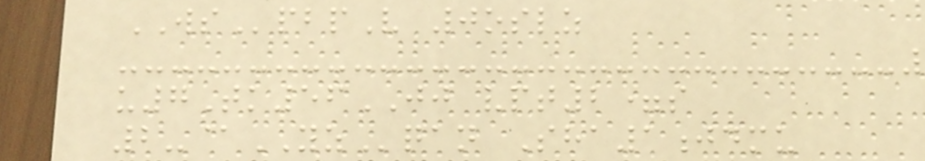WSpbpV 0oslz
u7Tk56JJ vpt2=s
2-@YZqan Sha1jdmu
